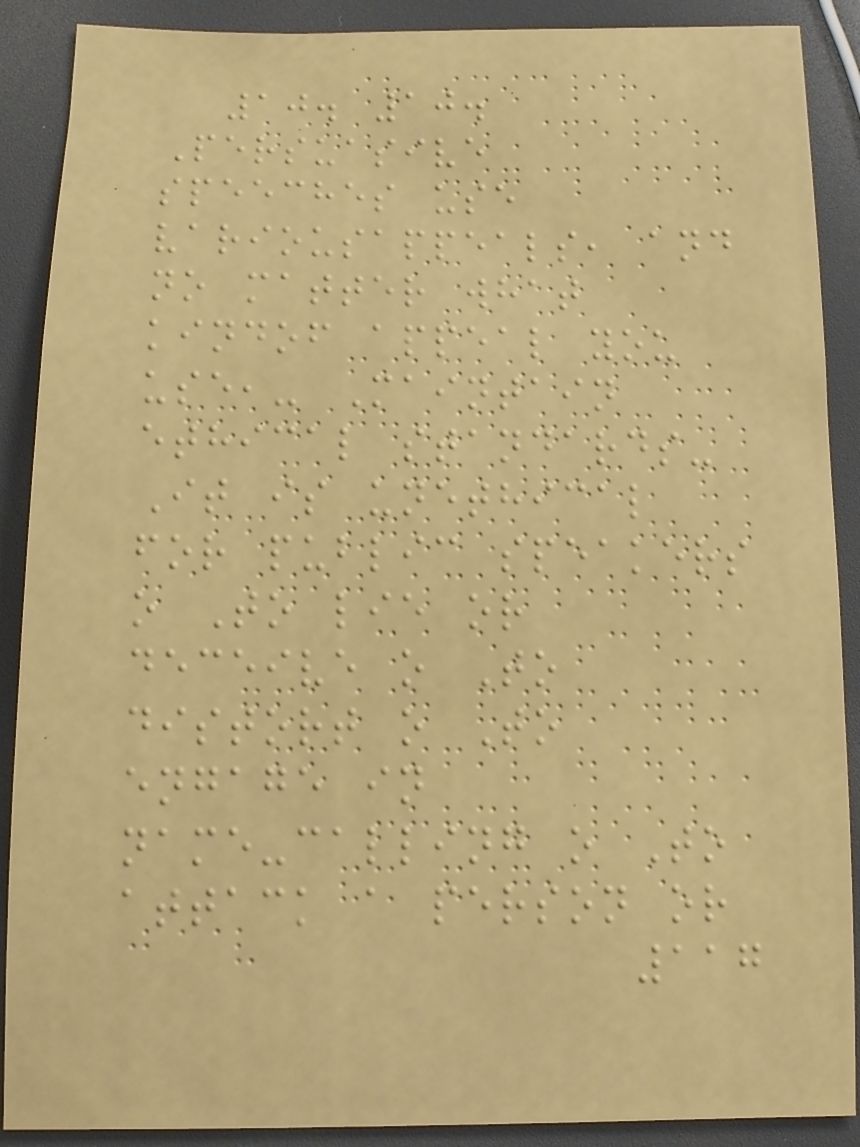10. 10.
Persuasive
speeches use
variousappeals, and
no matter what
kindof appeal you
use,- Maintain
ethical standards-
It is unethical
for public speakers
o To lie or
deceive o To
distort o To
engage in
name-calling o To
attack a person or
117
